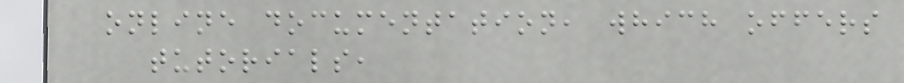online documentation, which offers
tutorials,
